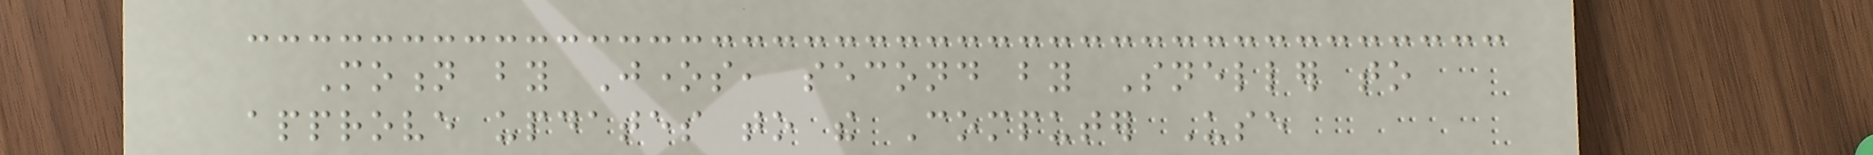Motion by Jones, second by Sneller to
approve updates to the Computer Use
